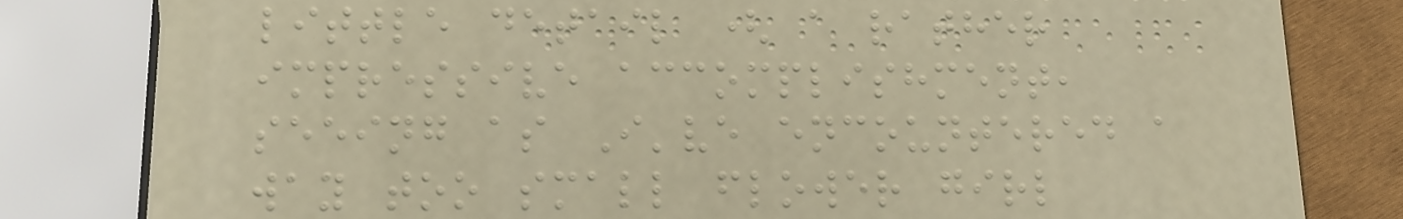little detail ( a rather
impressive accomplishment,
seeing as I've encountered a
way too small flower girl
